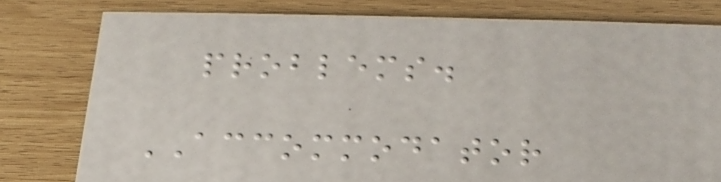problems.
ACCOMMODATOR
